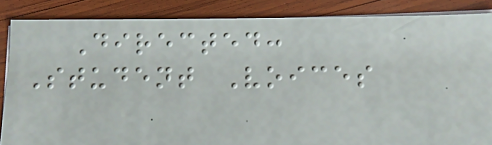Directed:
Student Voices
